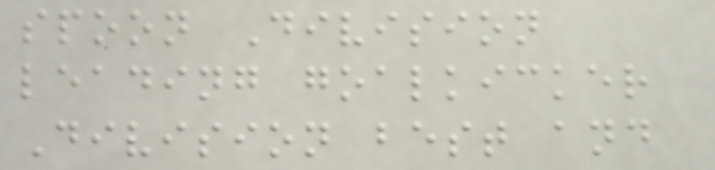spoon Division
leading goalkicker
Division best and
